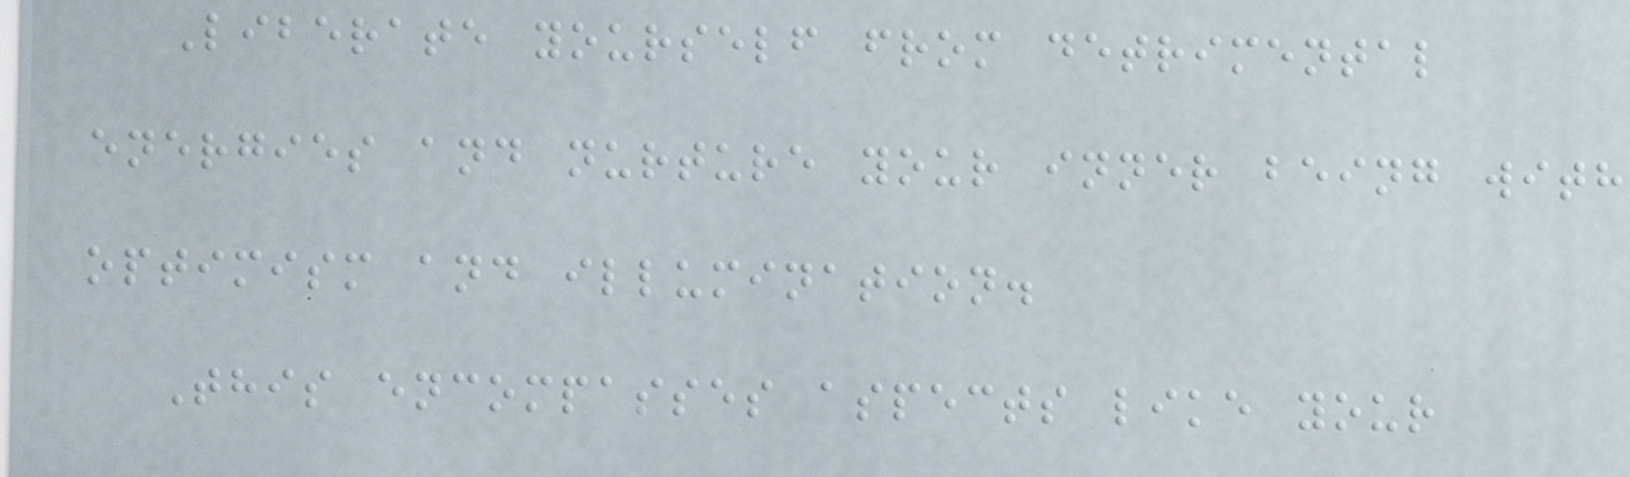Liberate yourself from detrimental
energies and nurture your inner being with
optimism and illumination.
This encompasses aspects like your
